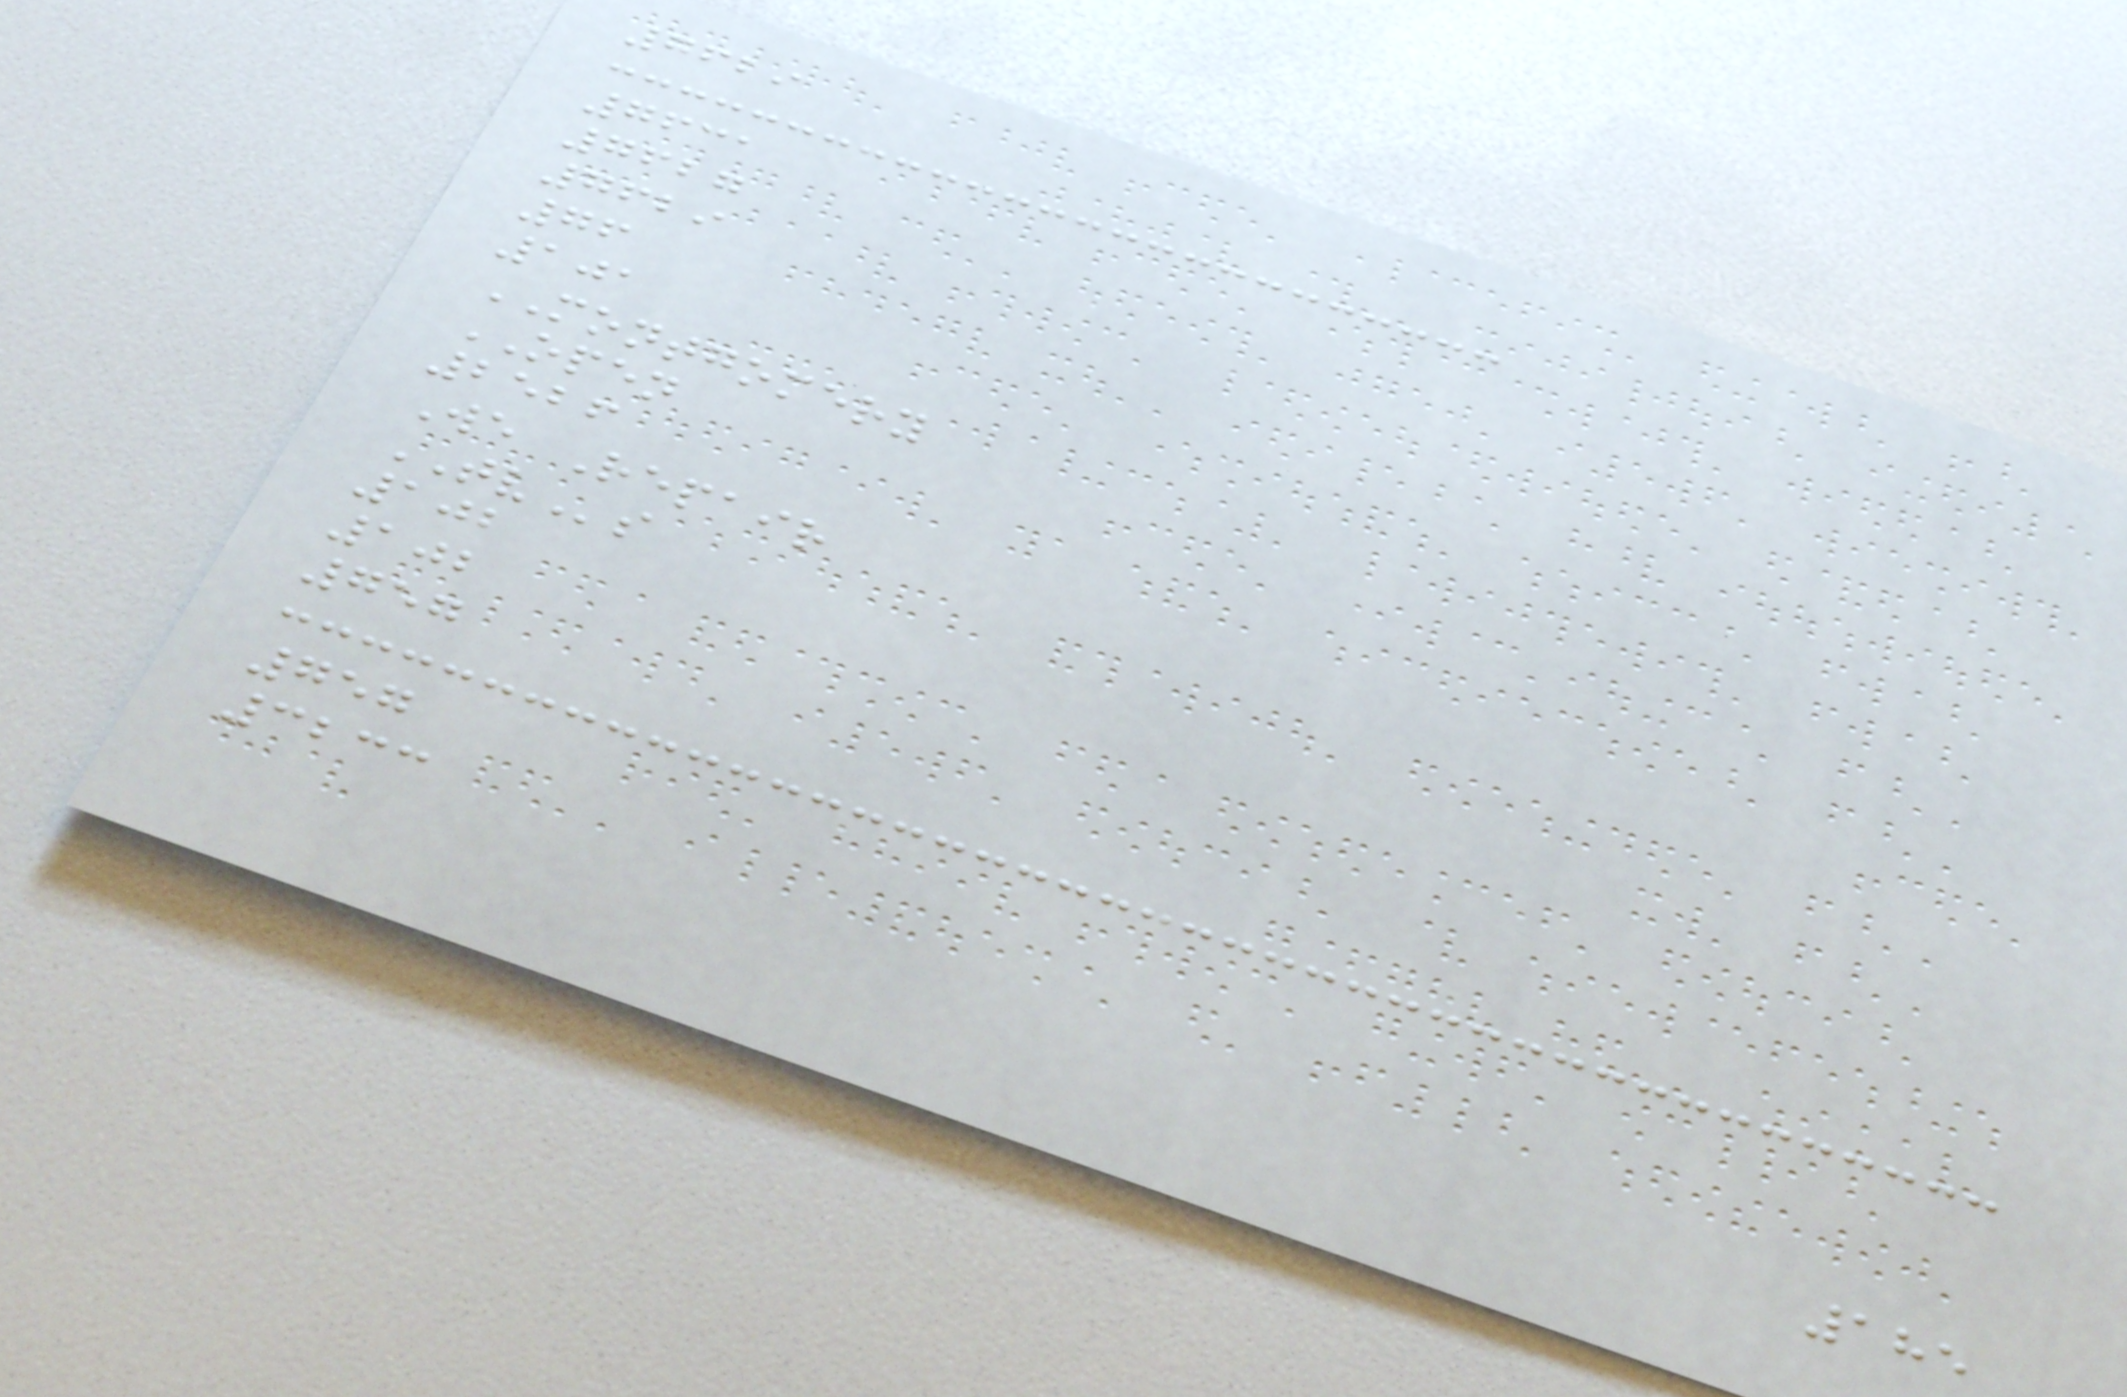7629
7631
7627
7629
76
101
MONTGOMERY
OPEN
2526
We Repair
TVs
102
102
757
757
3233
185
